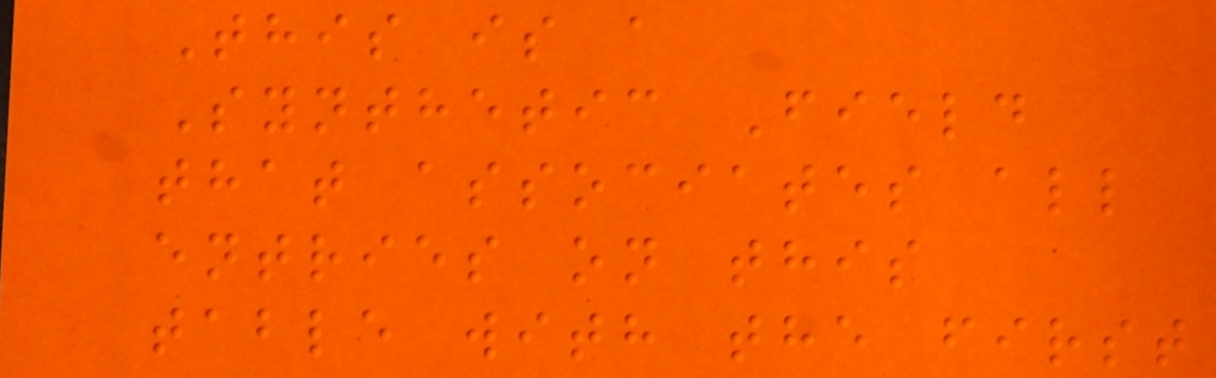This is a
Synthetic Field
that associates all
entries on this
table with the first
